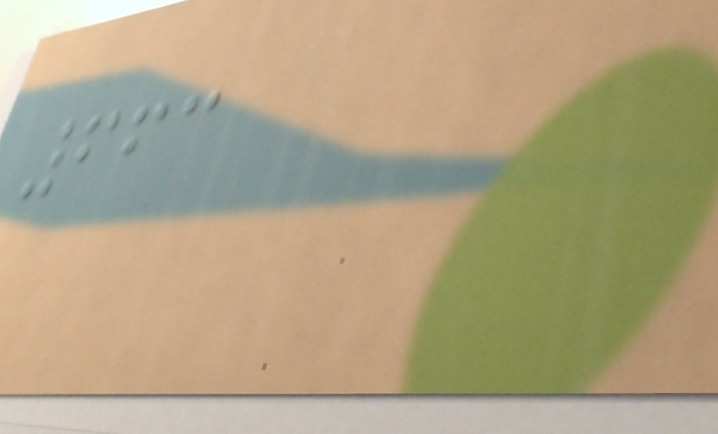663
